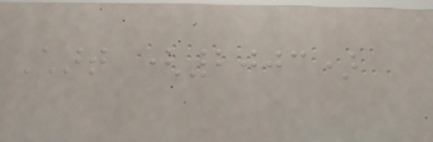Chart (2003)
